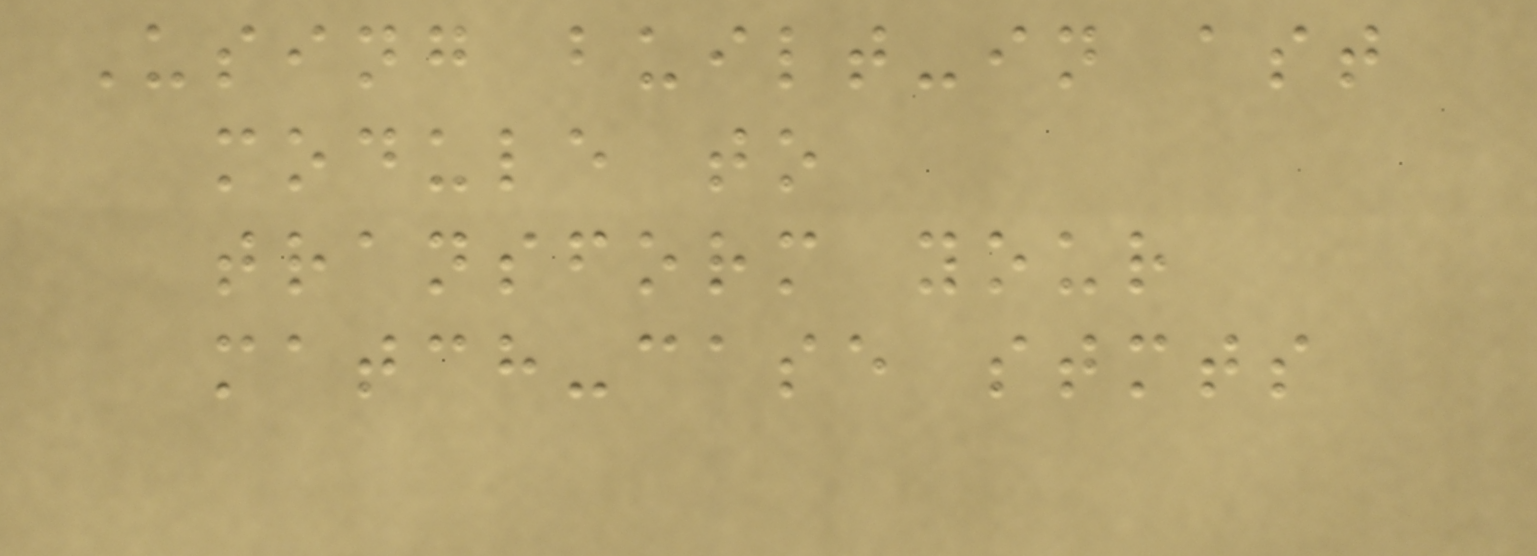Using built-in ast
module to
transform your
match-case stmts
